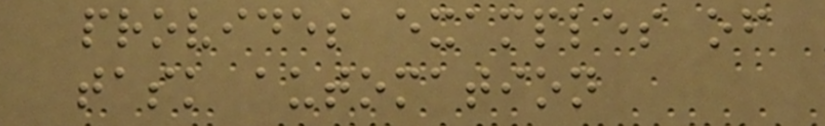provides examples of
task automation
